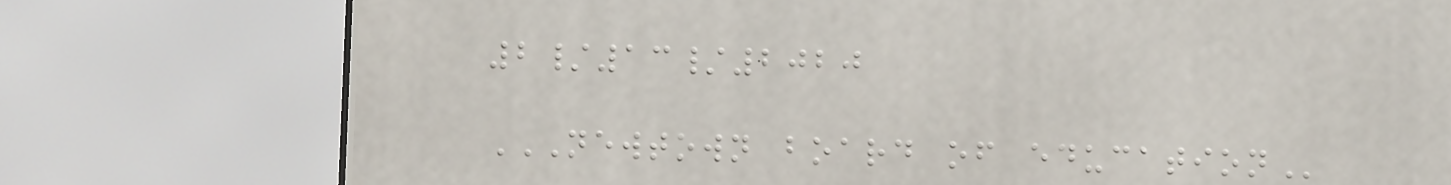2/13/2020
NEWTOWN BOARD OF EDUCATION
